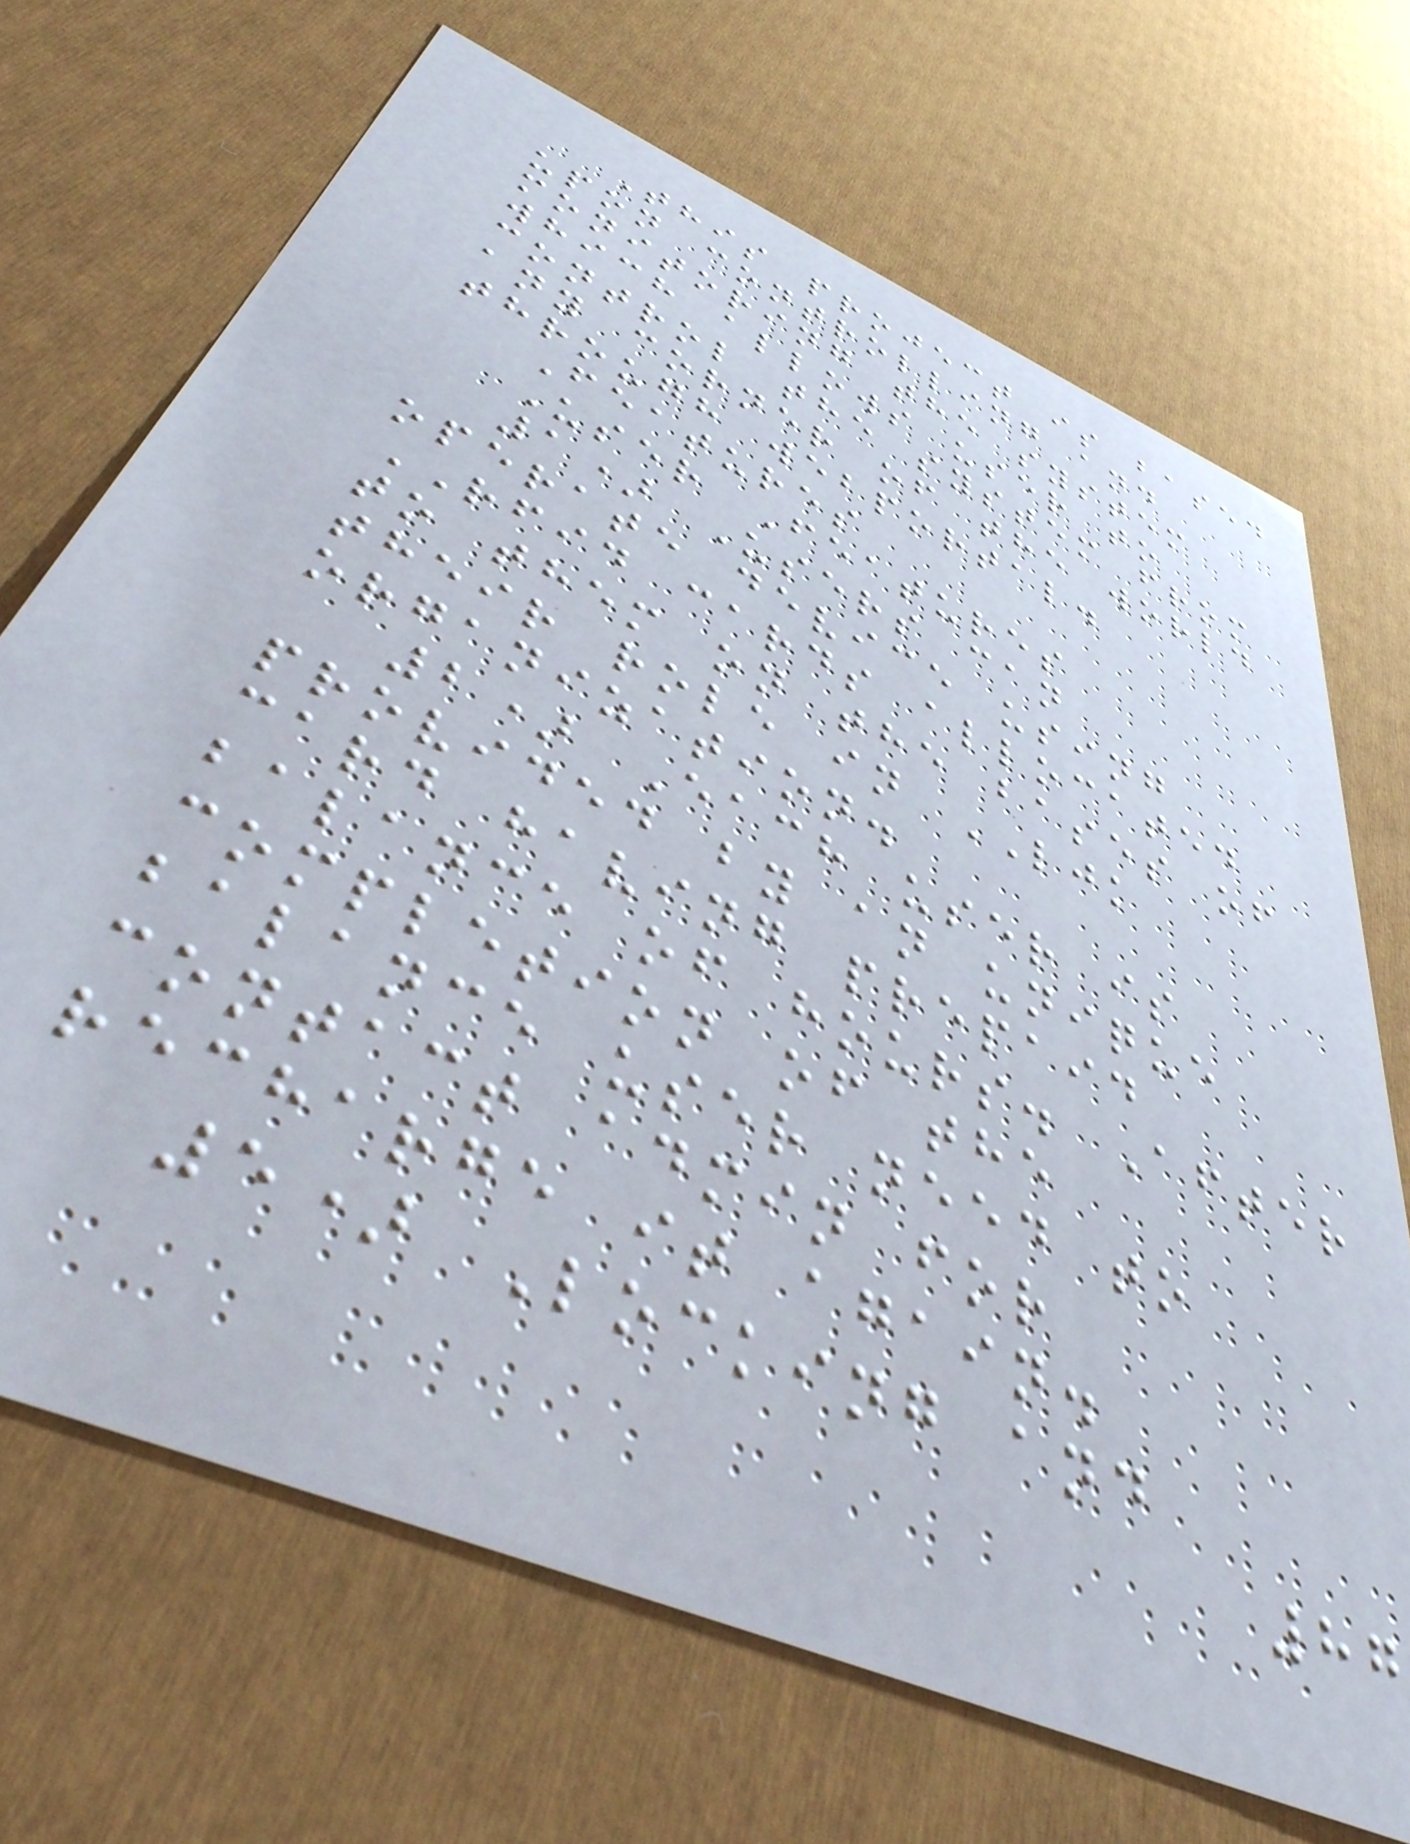This project is based
upon controlling and
monitoring the system
which allows user to
control the system from
any corner of the world
through webportal.
Features
User Features
1) Users can
operate device using
RFID cards allocated
to them on the bases of
their role in LJK
organization.
2) Each user is
provided by an unique
card having prepaid
balance of hours. After
completion of the
balance user need to
contact admin for
recharge it again.
5) Locking and
87
